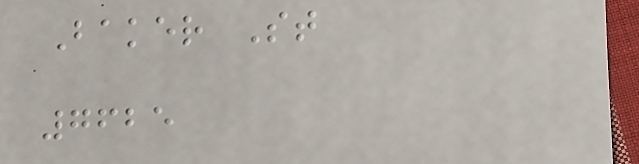Baker St
7625
